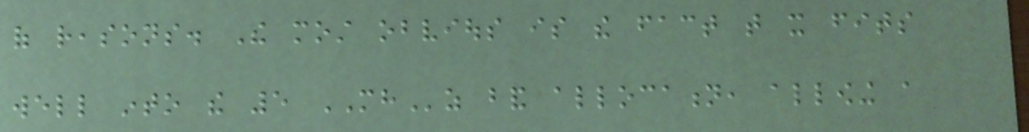of reasons. The most obvious is the fact that it fits
well into the 5 MHz band allocation, allowing a
